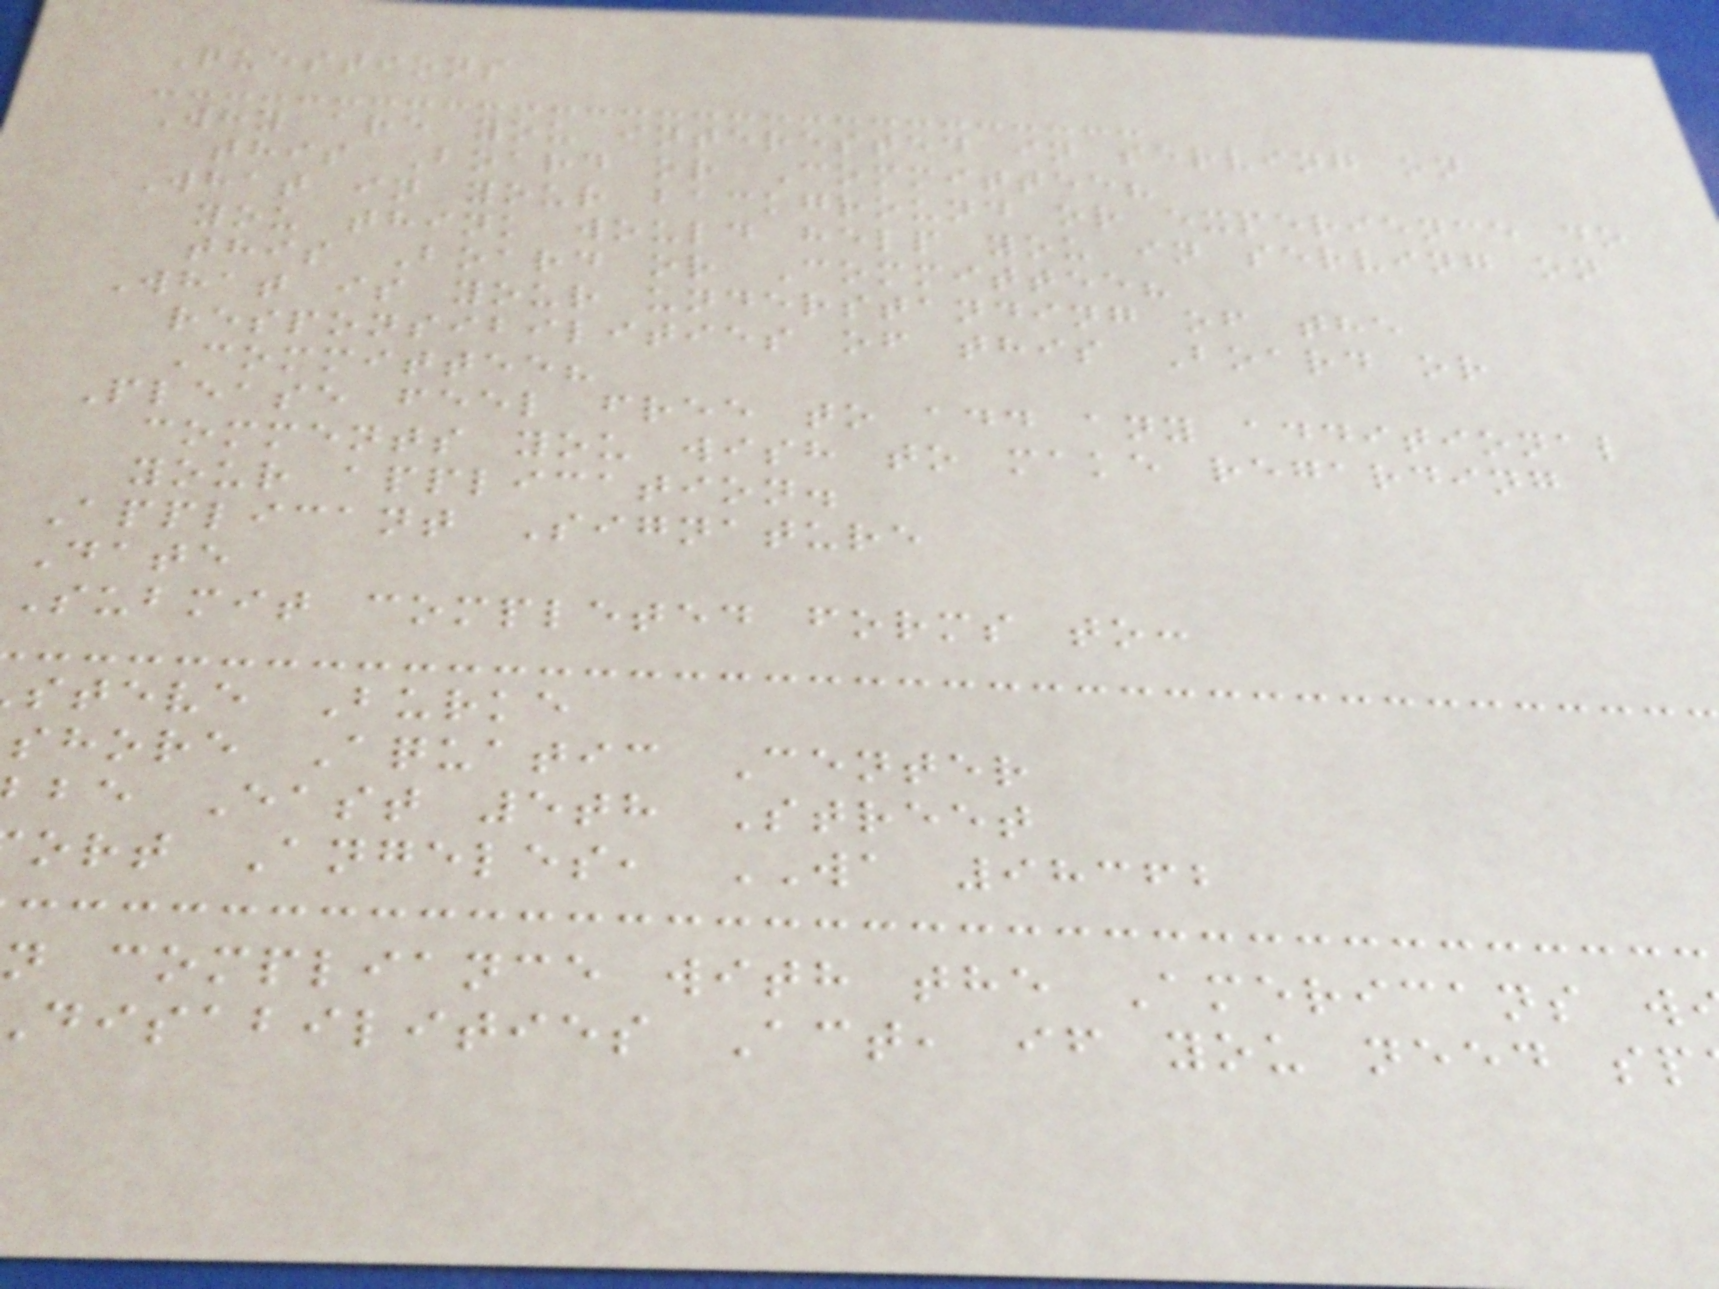Questions
Why are you interested in serving on
this Board or Committee?
What in your background or experience do
you think would help you in serving on
this Board or Committee?
What is your understanding of the
responsibilities of this Board or
Committee?
Please feel free to add any additional
comments you wish to make regarding
your application.
Applicant Signature
Date
Submit completed forms to:
steve Burke
shore Aquatic Center
be East 5th Street
ort Angeles, WA 98362
n compliance with the Americans w
disabilities Act, if you need sp
